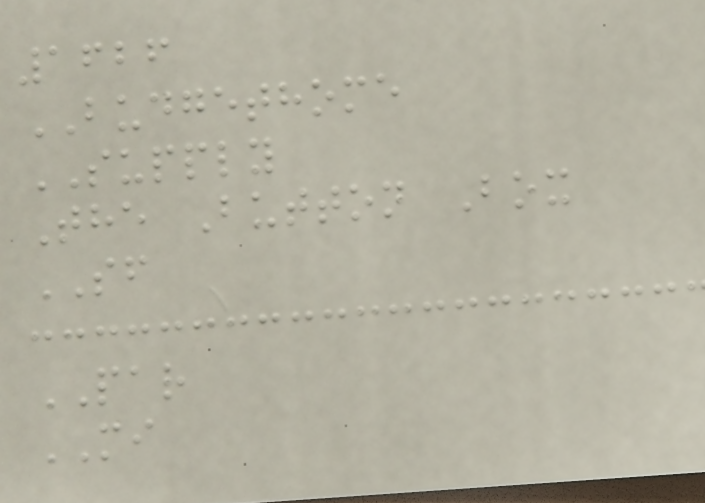1626
BUDGETHOME
SUPPLY
The Button Box
SF
PAR
MI
